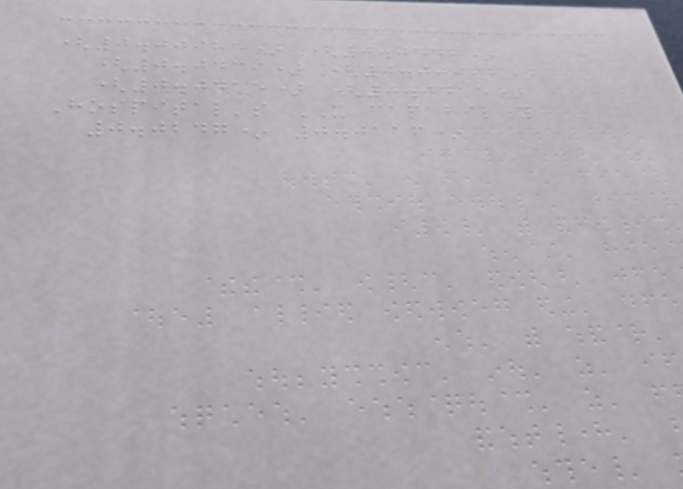(0.00985) (0.0442)
(0.0439) (0.00962)
(0.0415) (0.0415)
Hospital's IT capability
0.0247* 0.0116*
